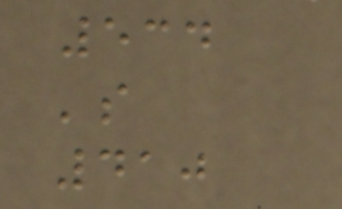534
's
410
